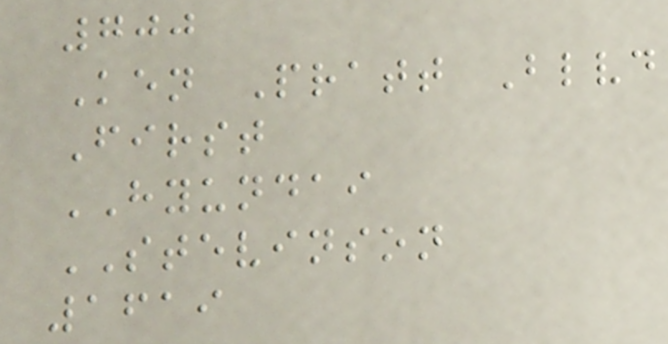700
Ken Pratt Blvd
First
HYUNDAI
STEVINSON
1619
